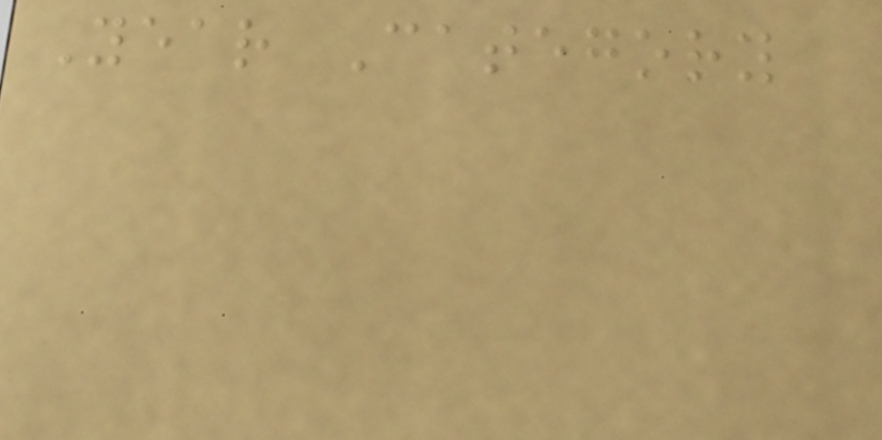Year Category
